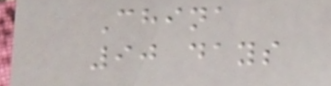China
90 days
